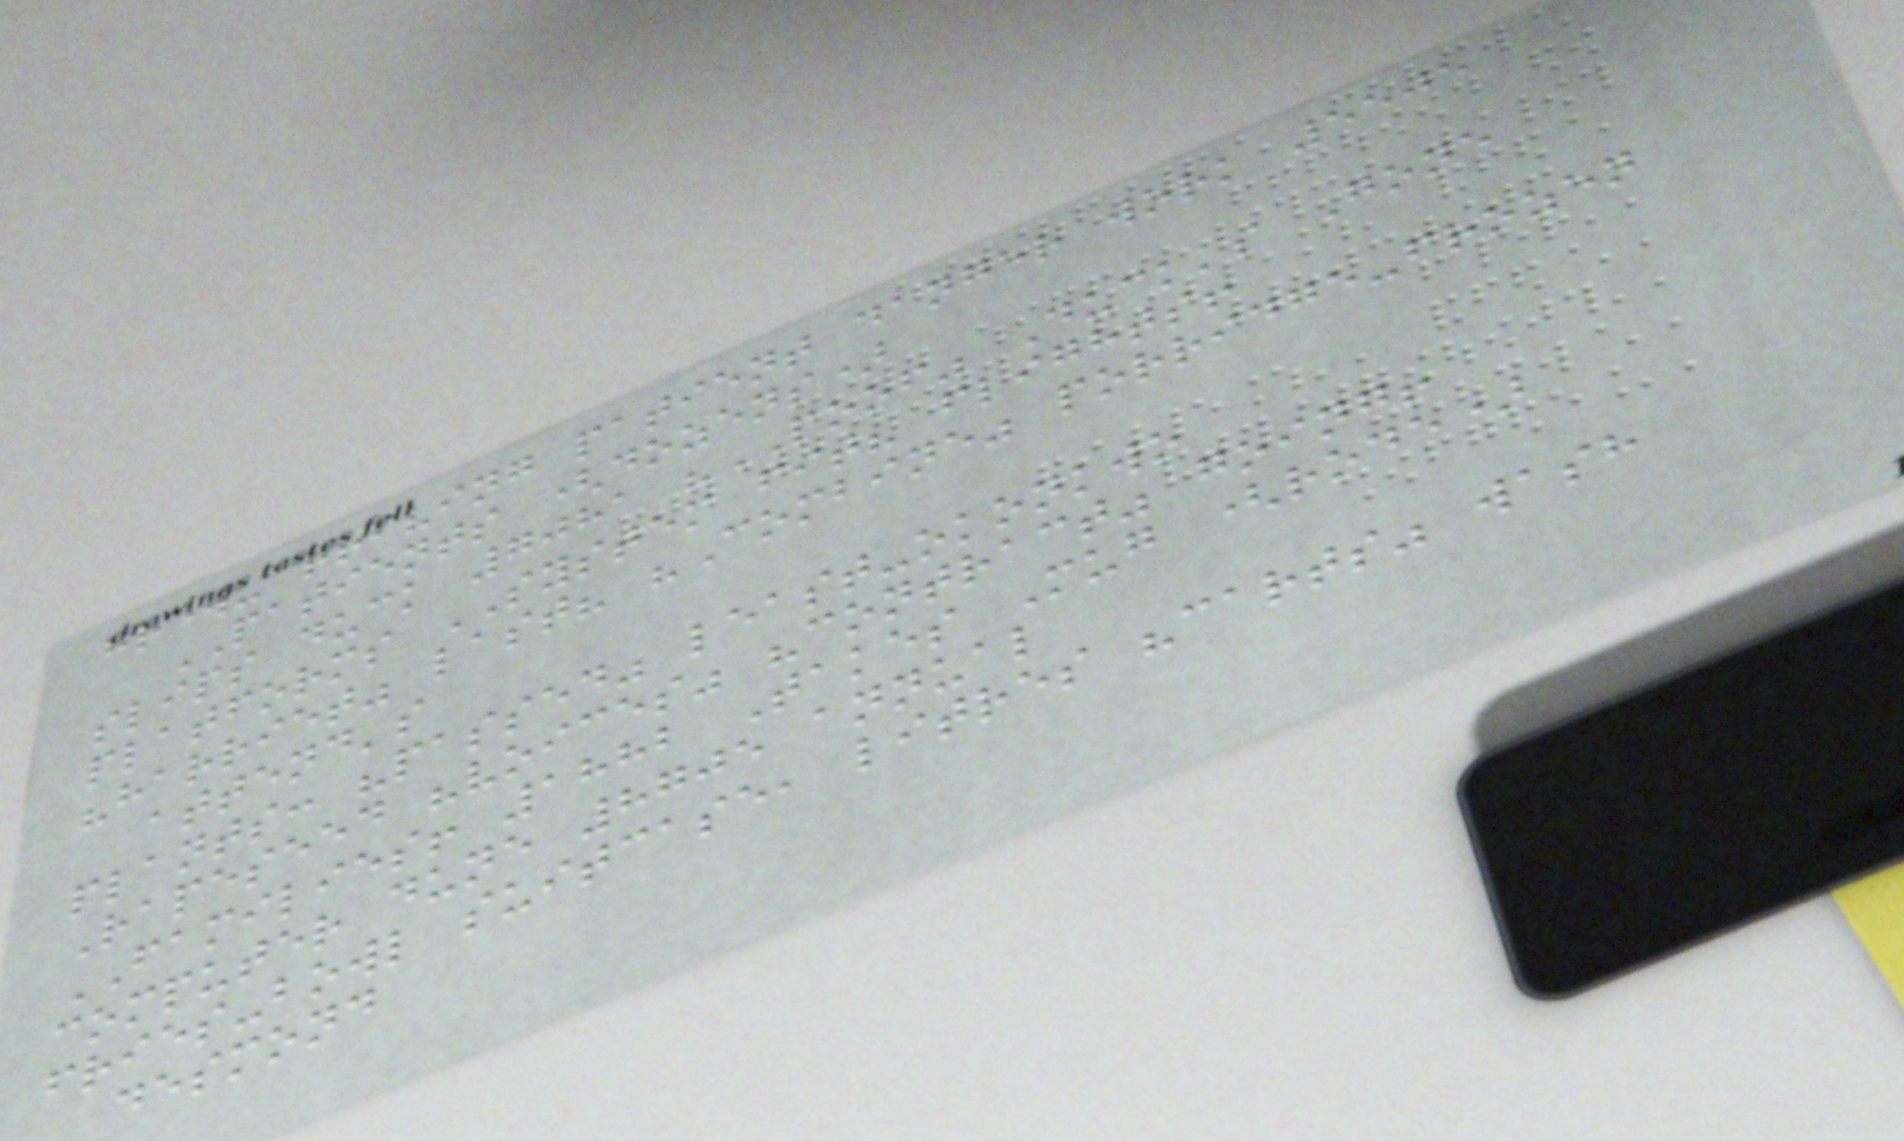grew-arriving patient danger work 5505
PATIENTS (dozens)
slips duck 7081 "POOF" Duck's Gone
platforms SYSTEM fit? flights!
"harriet" last? "Combine" porridge-frozen
attend's
plants: "passed" least-okonkwo
Rapeseed "voices" "contract" going!
FAMILIES! 1882 Takes Mug (rode)
computer dune 8705 annual
fries-bowl suitcase, litres "carts" wash
desmond
